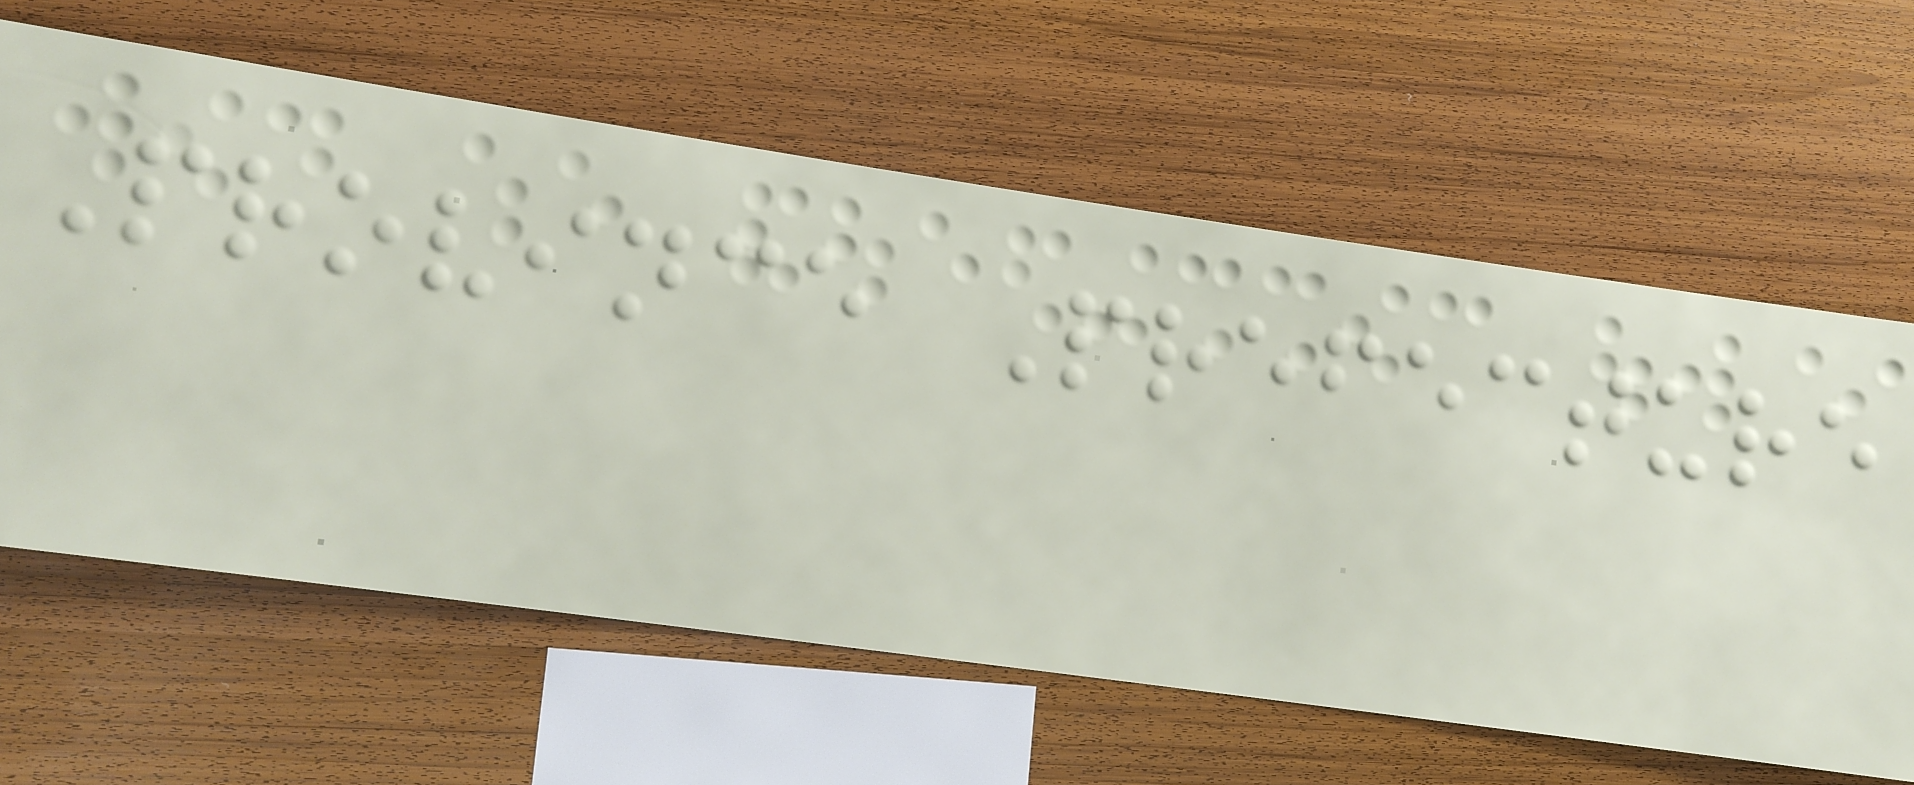Province Prefecture
